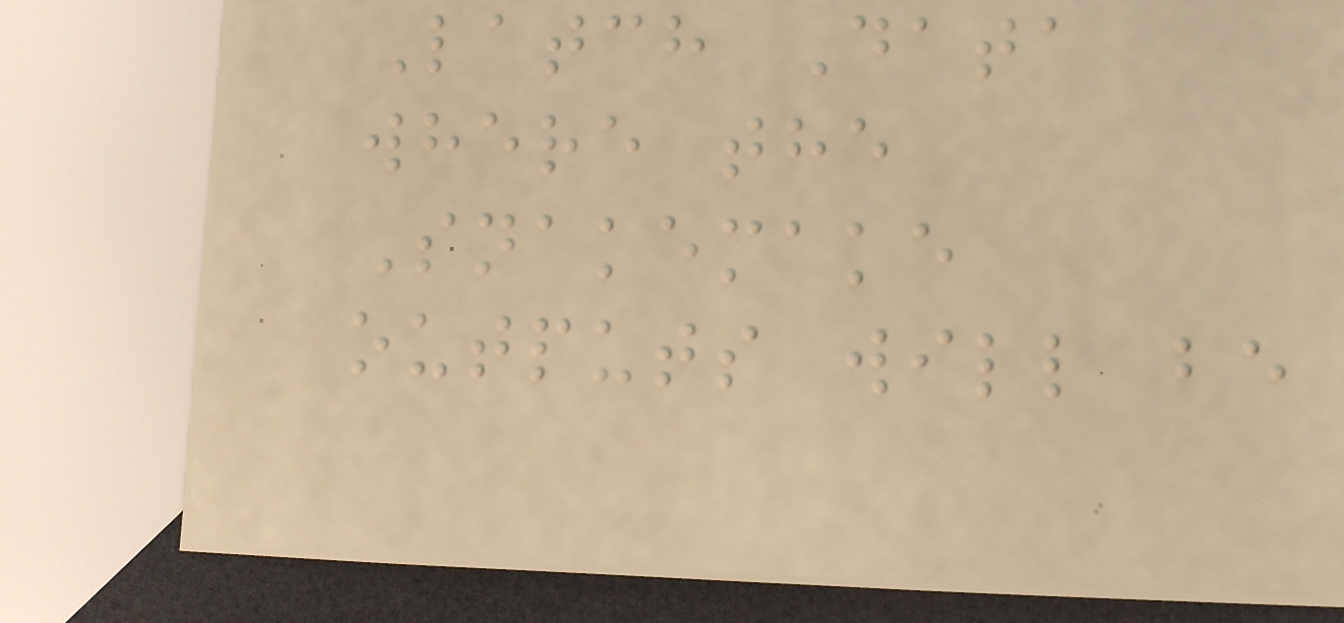Latch Data
where the
Snakemake
outputs will be
